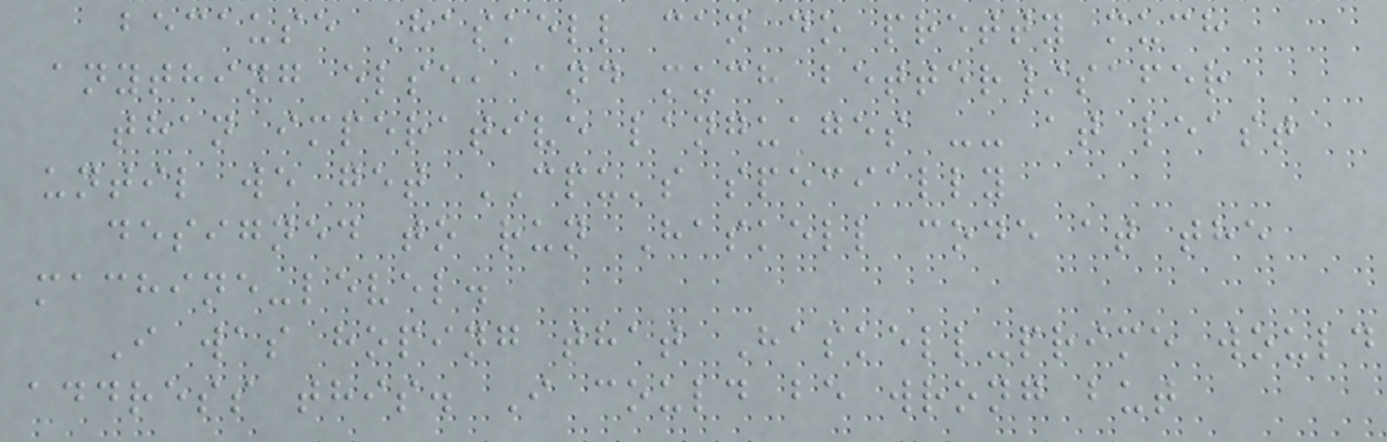because Haskell can do pretty much
anything else, and much better/safer
than imperative languages -- at least
until we get CPU's specially
designed to run Haskell code at the
machine-level.
I was hoping that Haskell-prime would
address this. I could be wrong but
